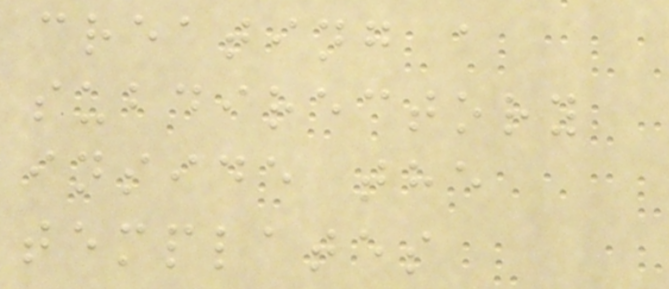creating a
subdirectory
inside the
templates
